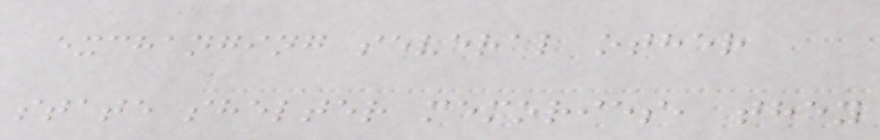exchanging several other
state shelter memories, they
